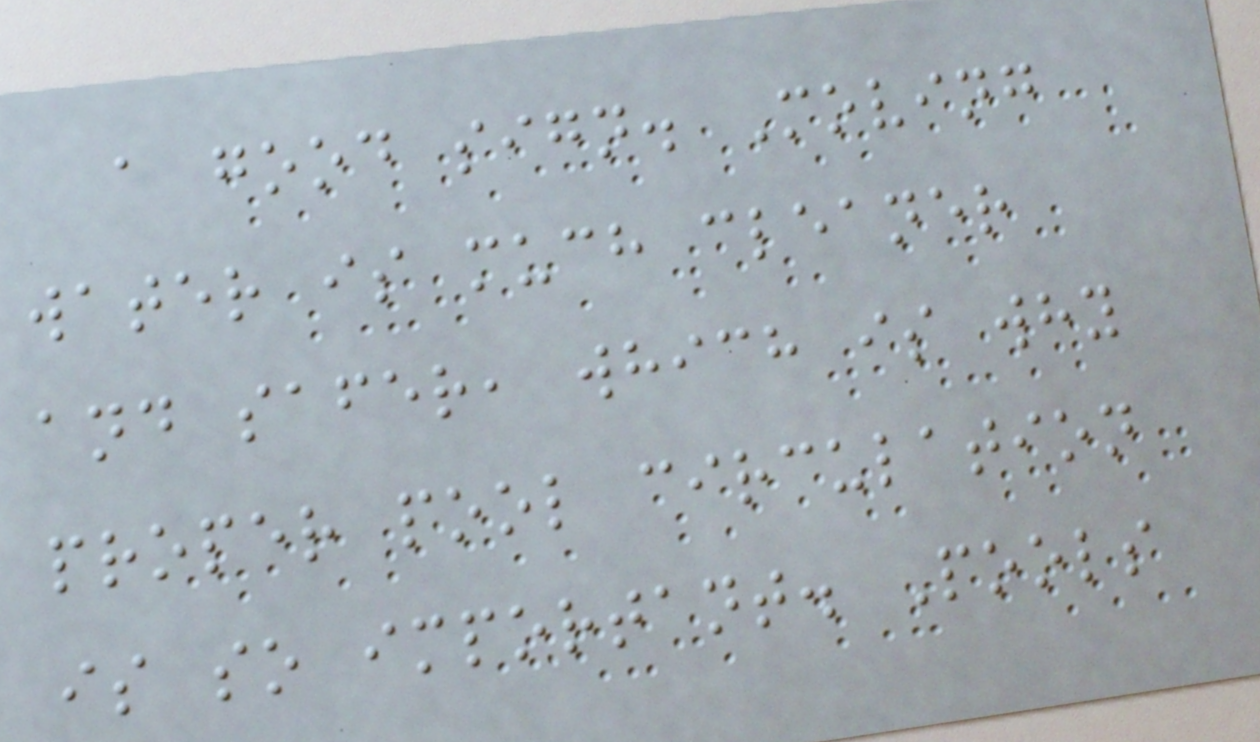a good sign. Moving
water is much cleaner
and safer, which is why
proper pool circulation
is so important. Pools
